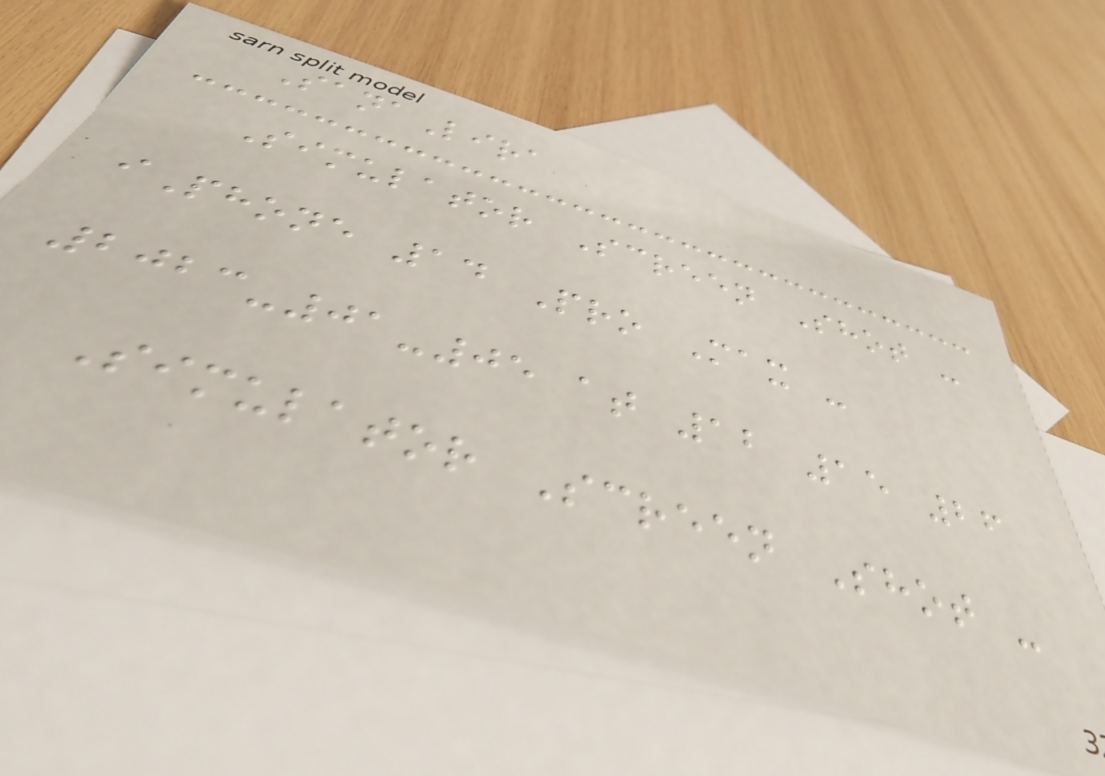SanaLira
Simulator Screen Shot -
iPhone 14 Pro Max -
2023-01-05 at 12 15 26
Simulator Screen Shot -
